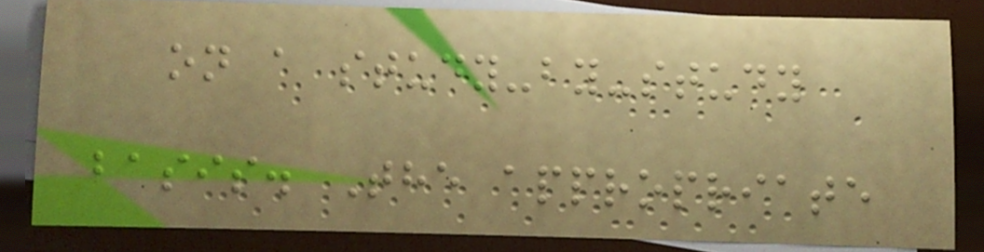on a study-by-study
basis. The appropriate
